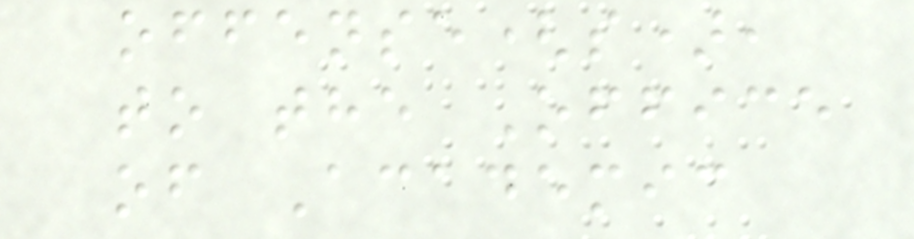offense(s),
to the Office
of Academic
